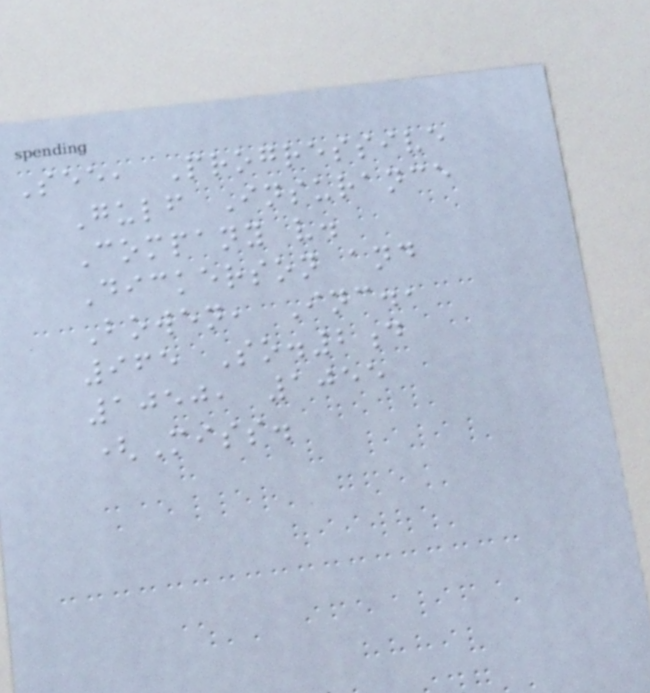See, Progressive
Gulf Insurance
Company v.
Dickerson and
Bowen, Inc.,
965 So.2d
1050, 1055
(Miss.
